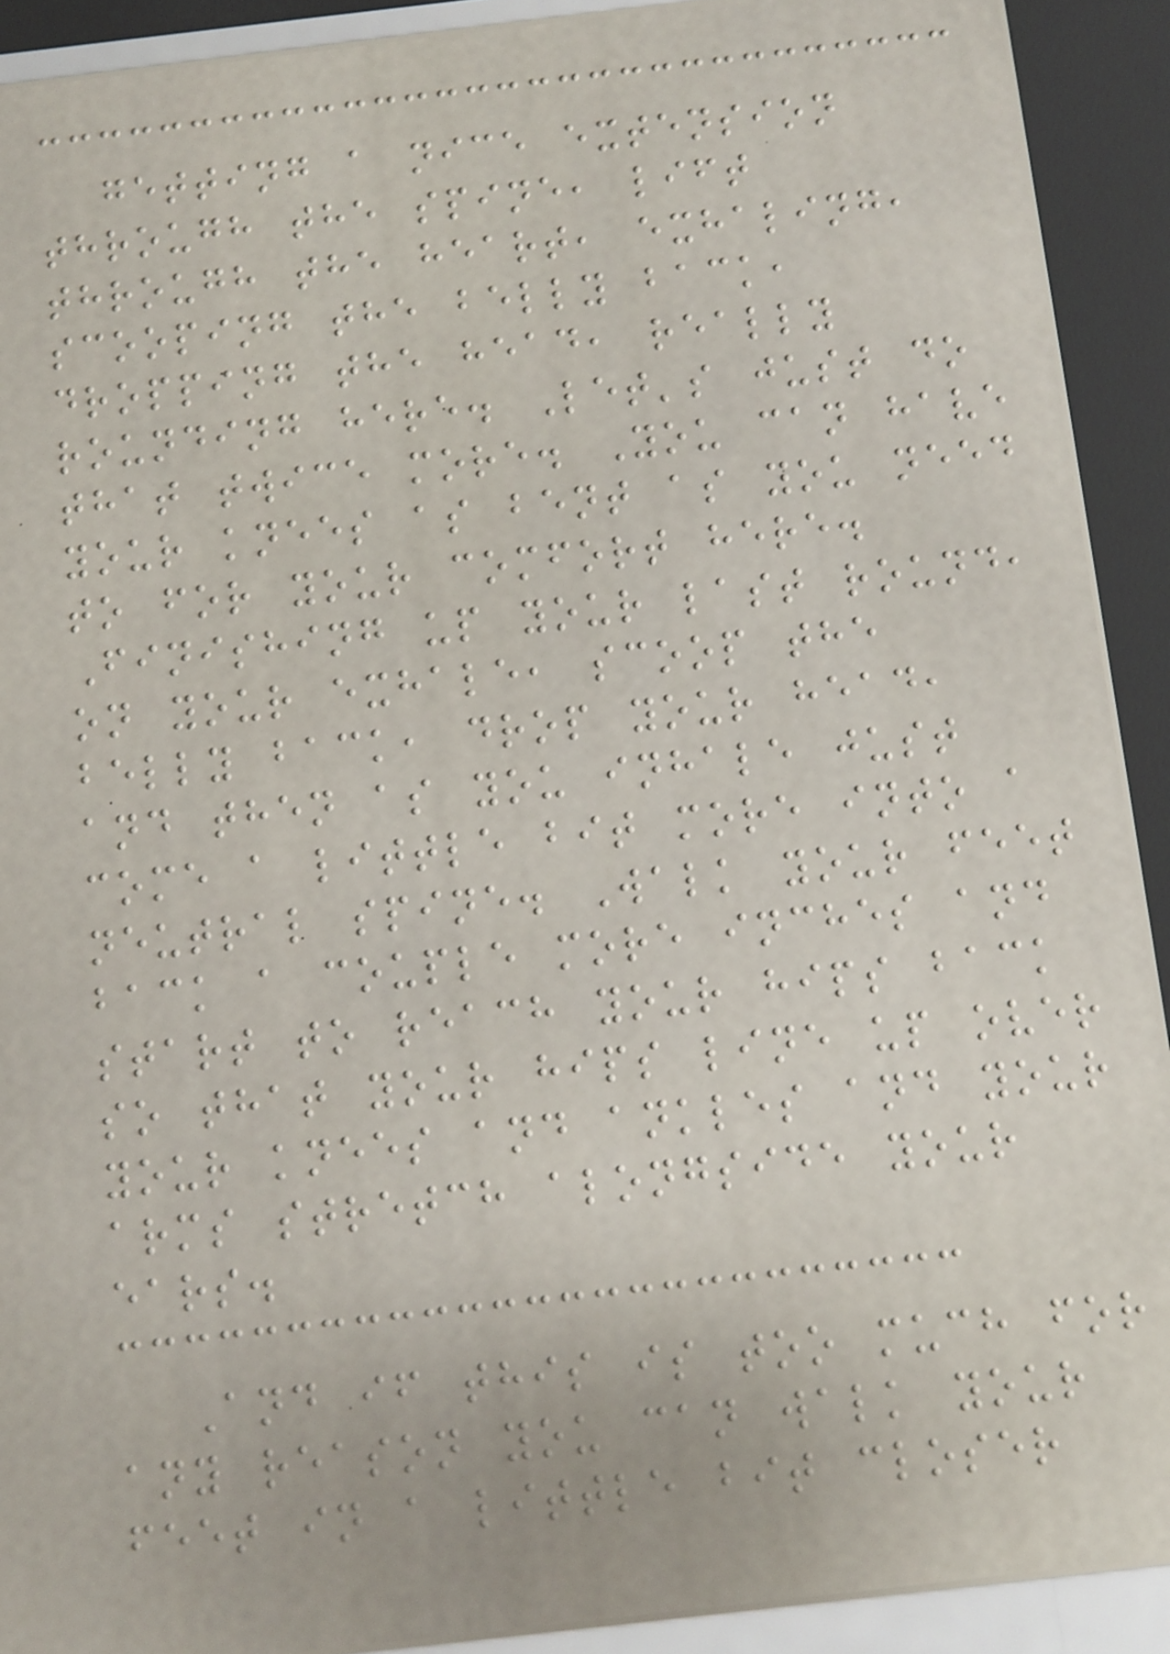getting a nice extension
through the spine, lift
through the heart, exhaling,
scooping the belly back,
dropping the head, really
rounding here. Let's just do
that twice more. You can have
your knees as bent as you need
to for your comfort here.
Finishing up your last round,
on your exhale, scoop the
belly back, drop your head,
and then as you inhale just
come a little bit more into a
neutral spine. Walk your feet
back a couple more inches and
start to reach your hips back
so that your hips line up over
your knees and ankles and your
arms stretch alongside your
ears.
And if this is too much for
any reason you can walk your
feet in a little bit closer
